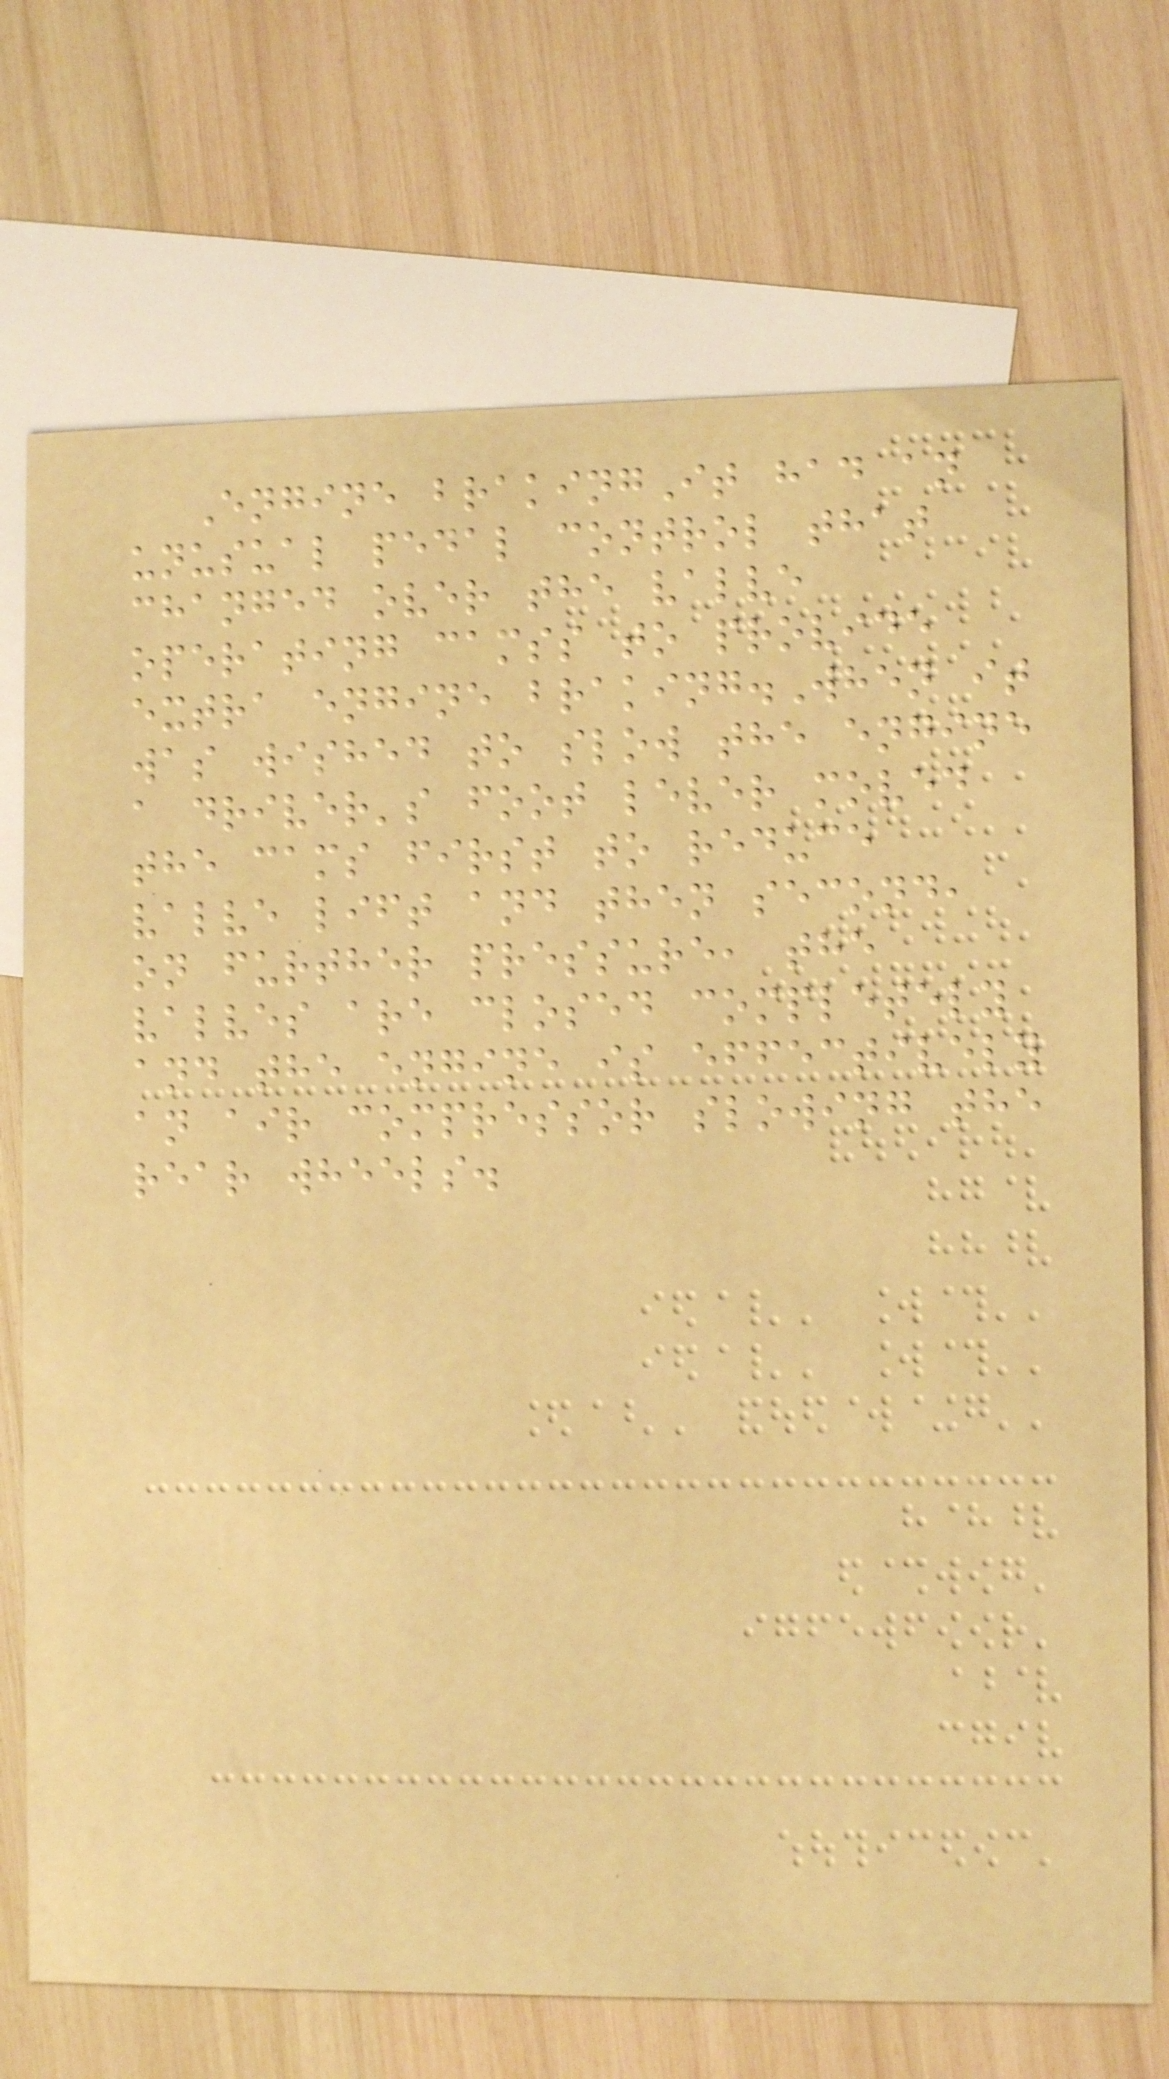Engine brakingIt had an
unusual pedal control that
changed over the valve
operating camss to provide
extra engine braking.When it
was wished to slow the engine
a driver's foot lever moved
the cams first to reduce
valve lift and then second,
on further pressure, the
valves are closed completely
and the engine is effectively
an air compressor slowing the
rear wheels.
